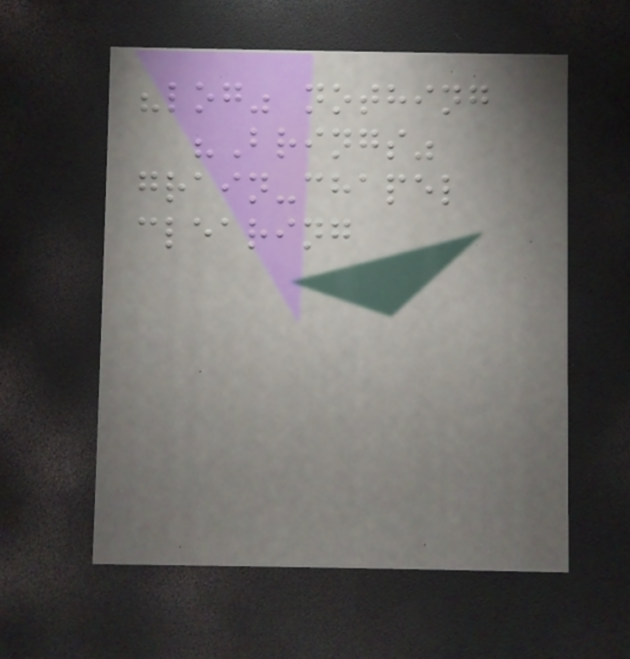"log" nothing
"Brings"
grain-chapel
clearing
